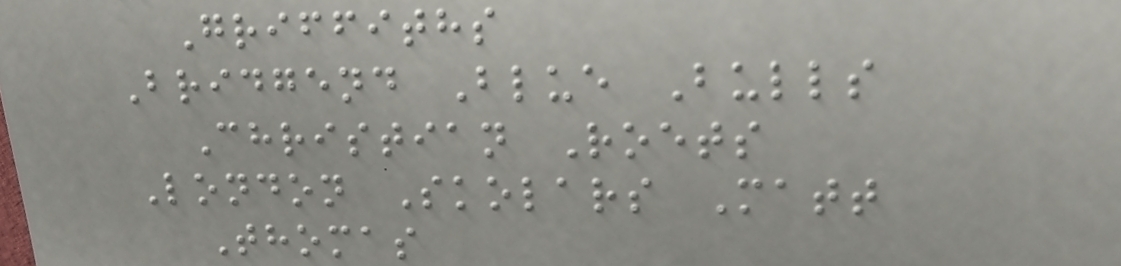Griffiths
Bridgend Blue Bulls
Christian Roets
London Skolars Matt
Thomas
